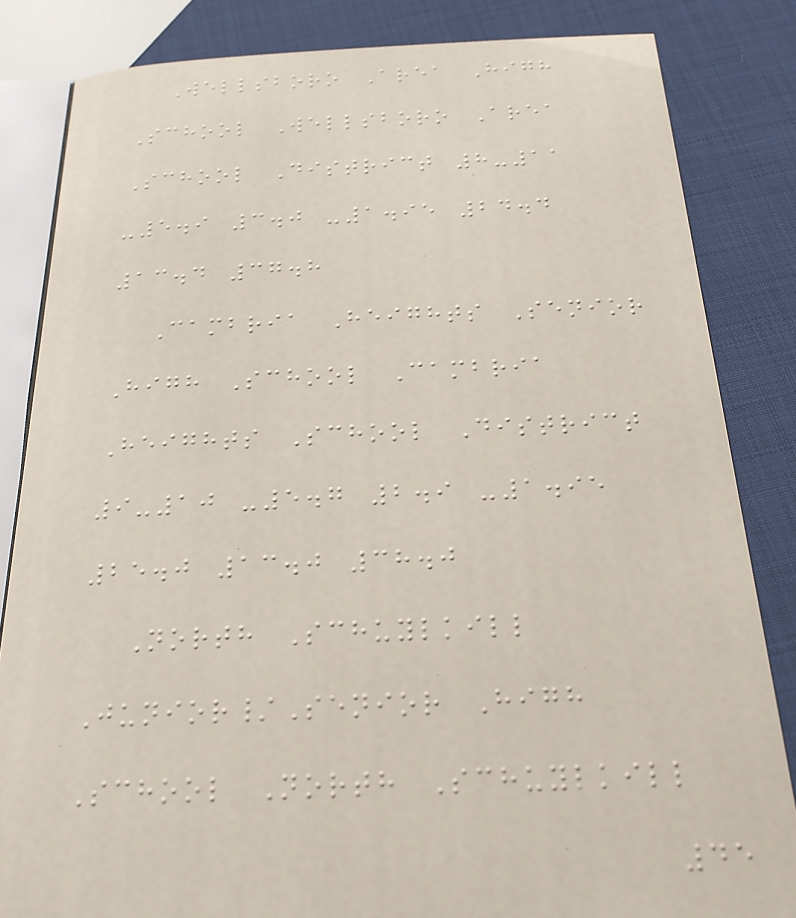Wellsboro Area High
School Wellsboro Area
School District 8-11
-5.9 3.0 -1.95 24.4
13.4 37.8
Cambria Heights Senior
High School Cambria
Heights School District
9-10 -5.7 2.9 -1.95
25.0 13.0 38.0
North Schuylkill
Junior/Senior High
School North Schuylkill
45
